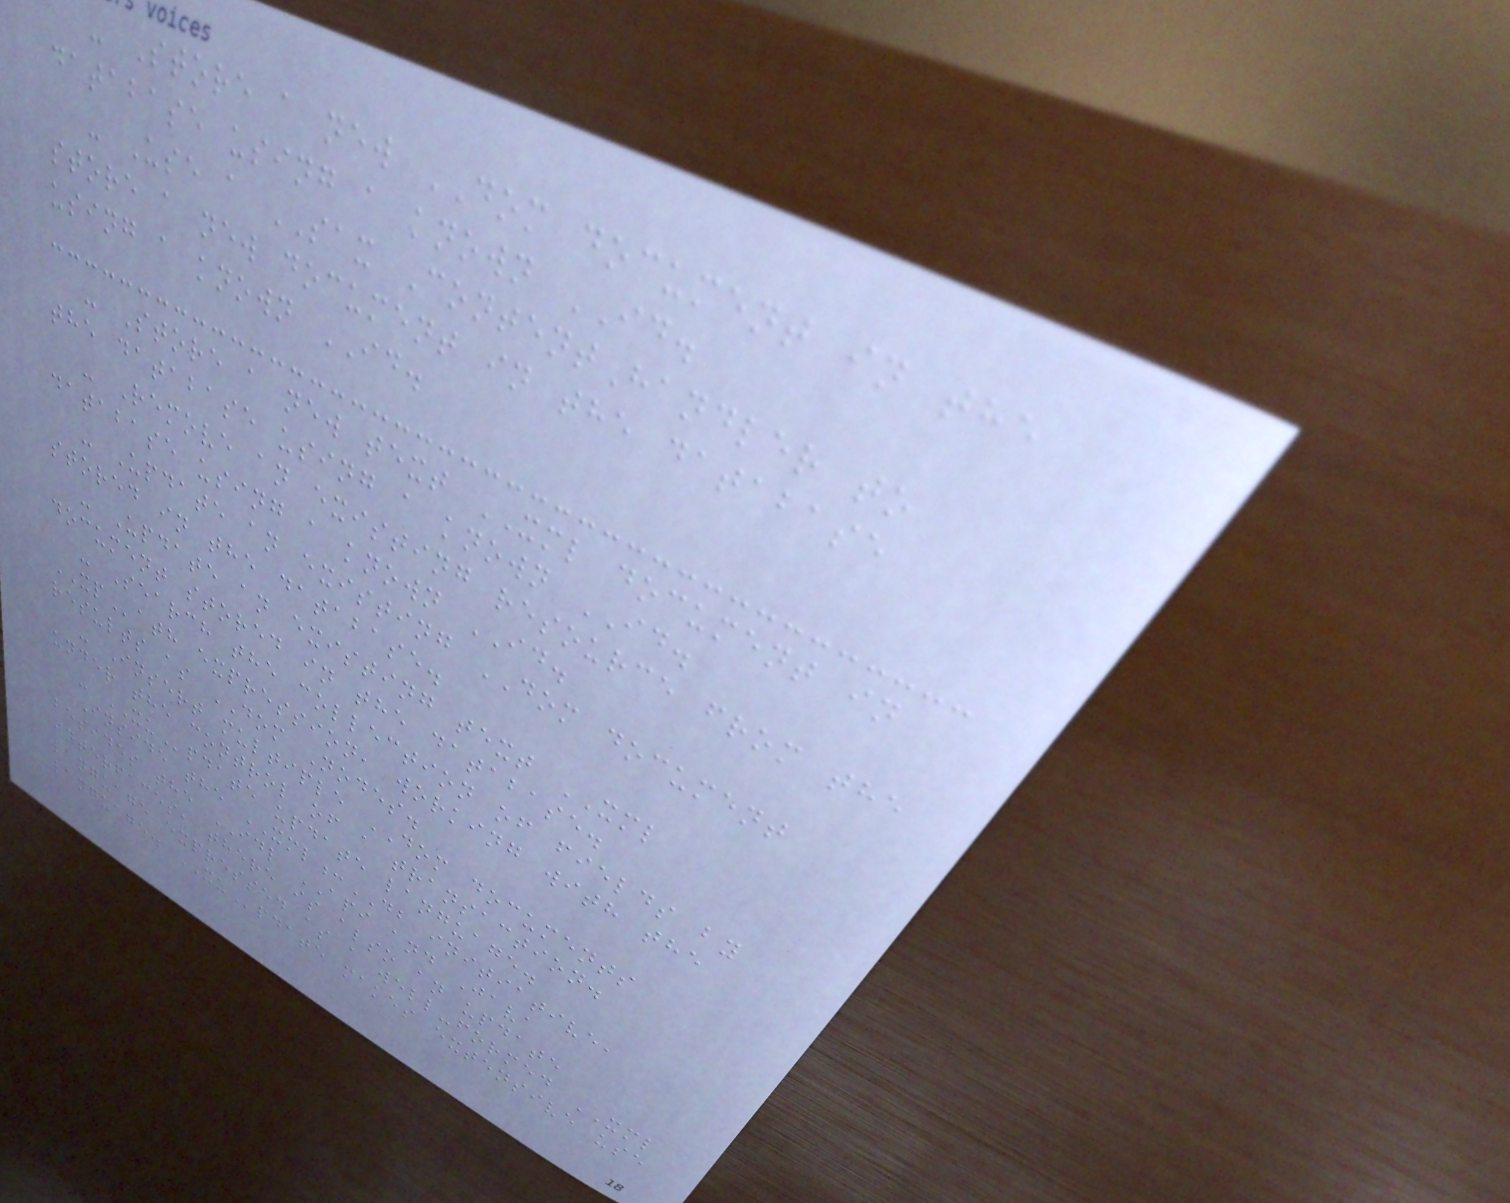- Store a new DOM document in the
database using a known ID.
- Use a SAX ContentHandler to
store a new document in the database
using a known ID.
- Store a new text XML document in
the database using a known ID.
- Remove an existing resource from the
database using a known ID.
- Update an existing DOM document
stored in the database.
- Update an existing text XML
document stored in the database.
- Search the collection of fields by
XPath expression, working with the
results as DOM Nodes.
- Insert multiple DOM documents
under the control of a transaction.
- XUpdate update language.
Inside the XML:DB initiative,
besides the IDL API and Java
interfaces, there is also an update
language expressed as a well-formed XML
language. XUpdate makes extensive use
